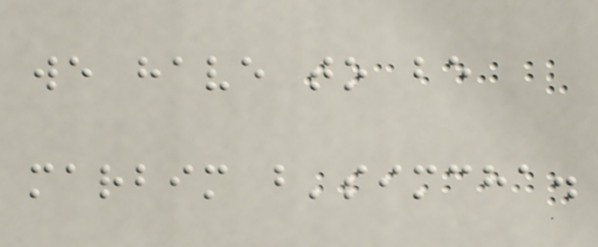we have to be
marbim b'simcha.
